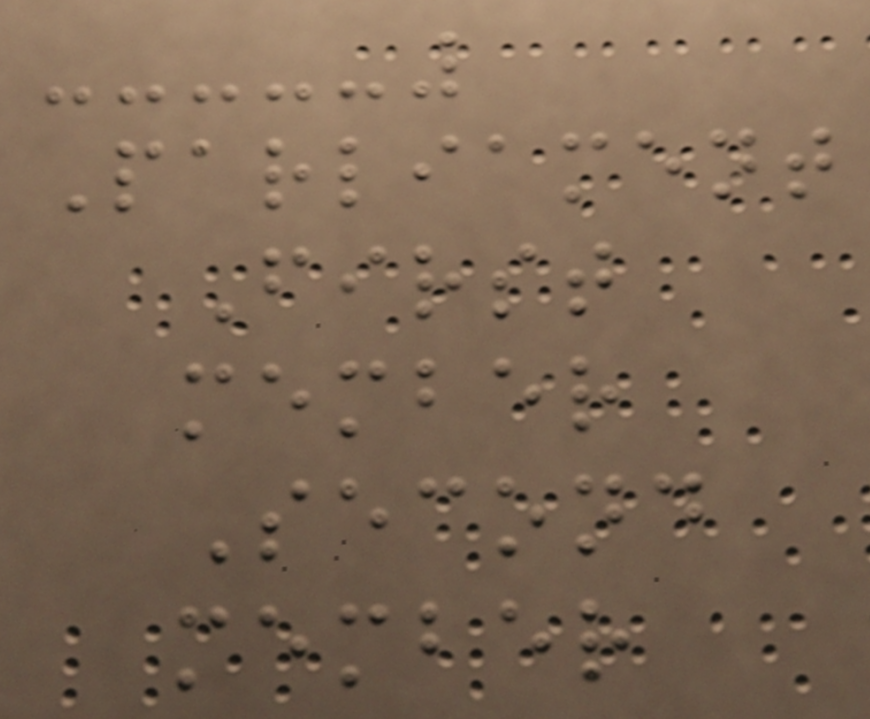Parliament
First
member
Second
member
